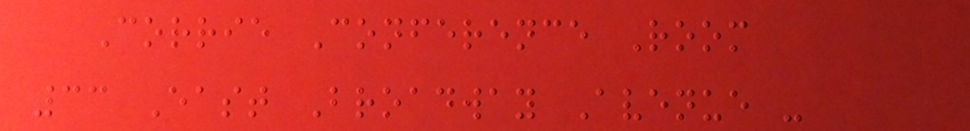Corrie Conference Room
33 East Broadway Avenue -
